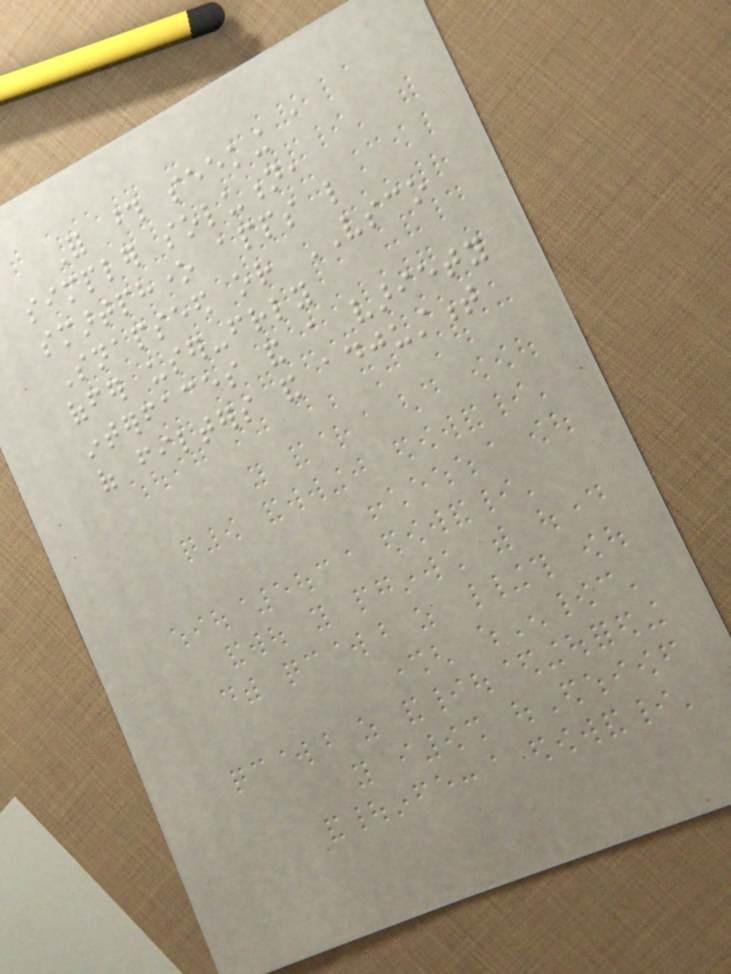For those seeking a
simpler solution,
smartphone apps like
Snapseed or VSCO
offer user-friendly
interfaces and a variety
of filters and adjustment
